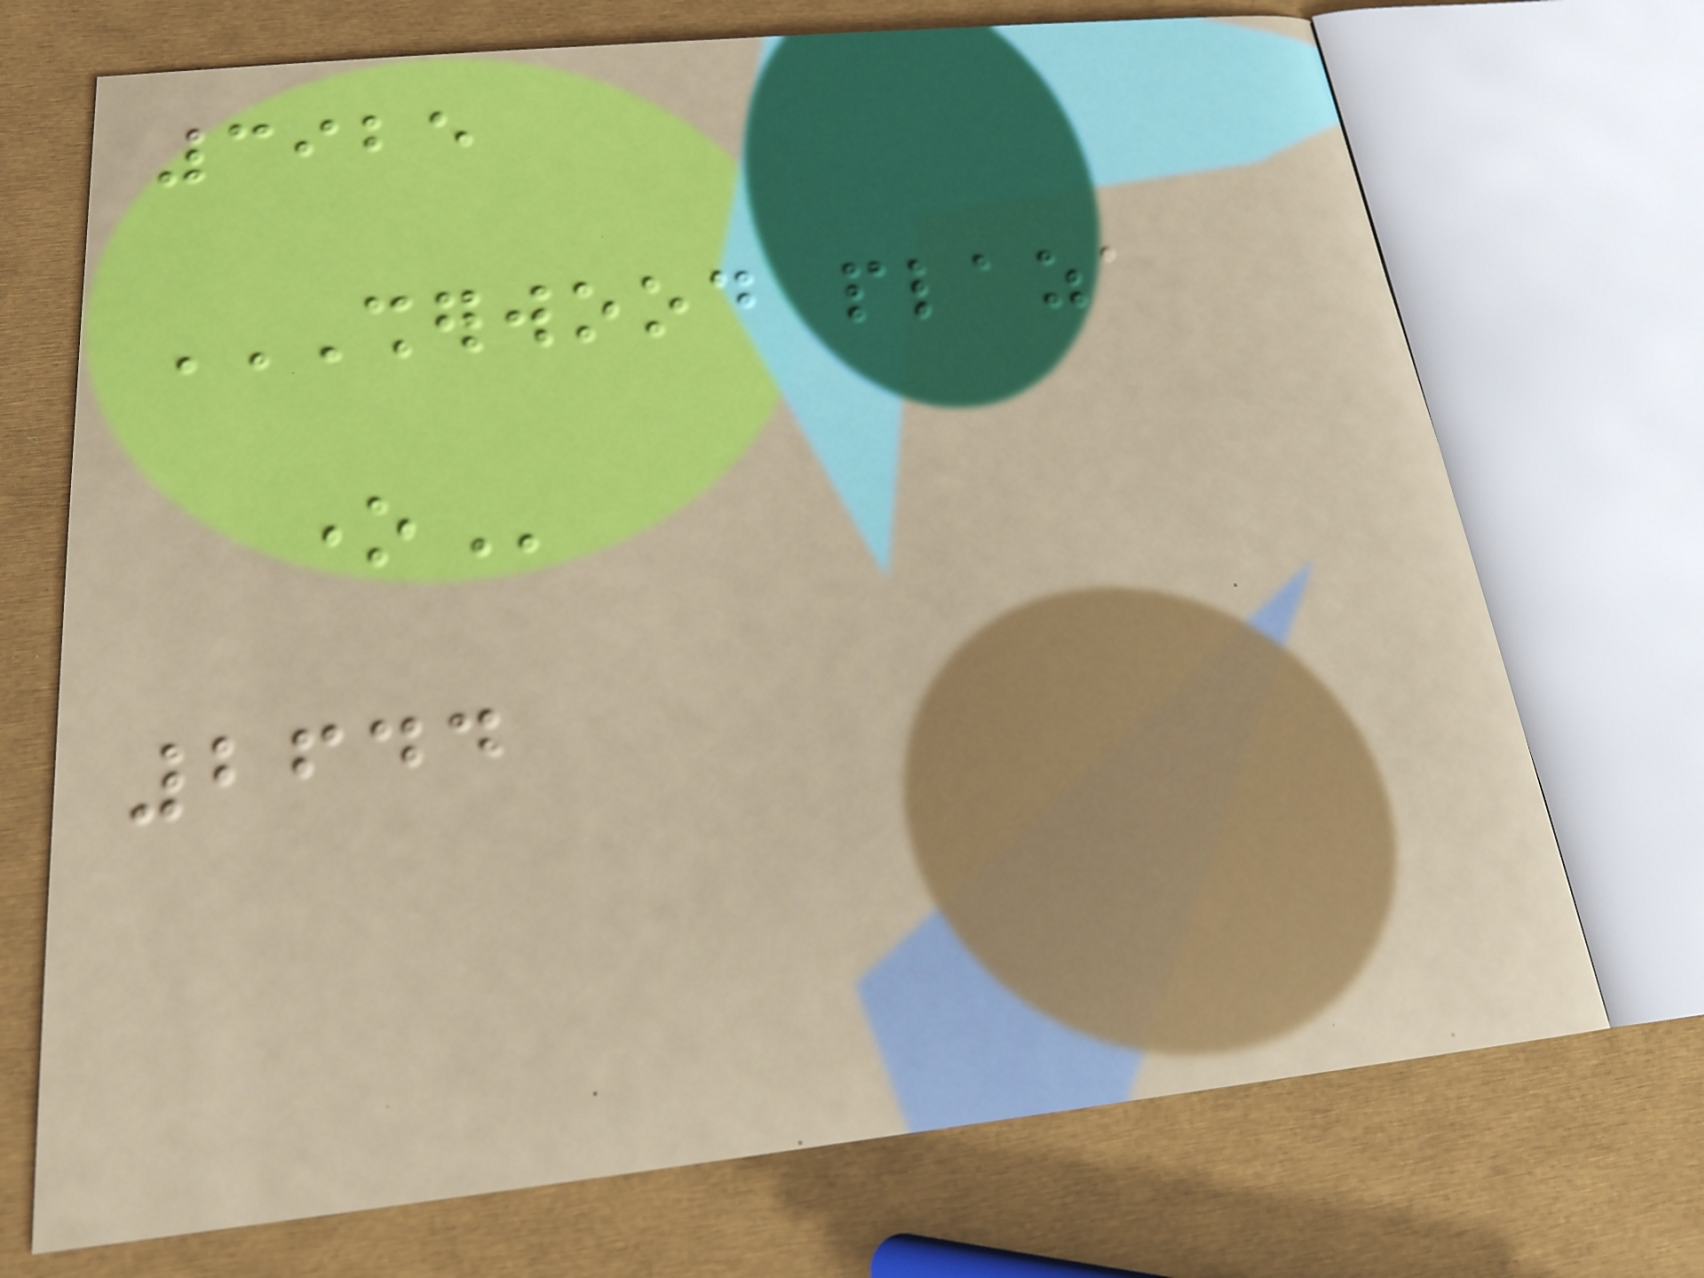3925
SHERWOOD PLAZA
ONE
2644
